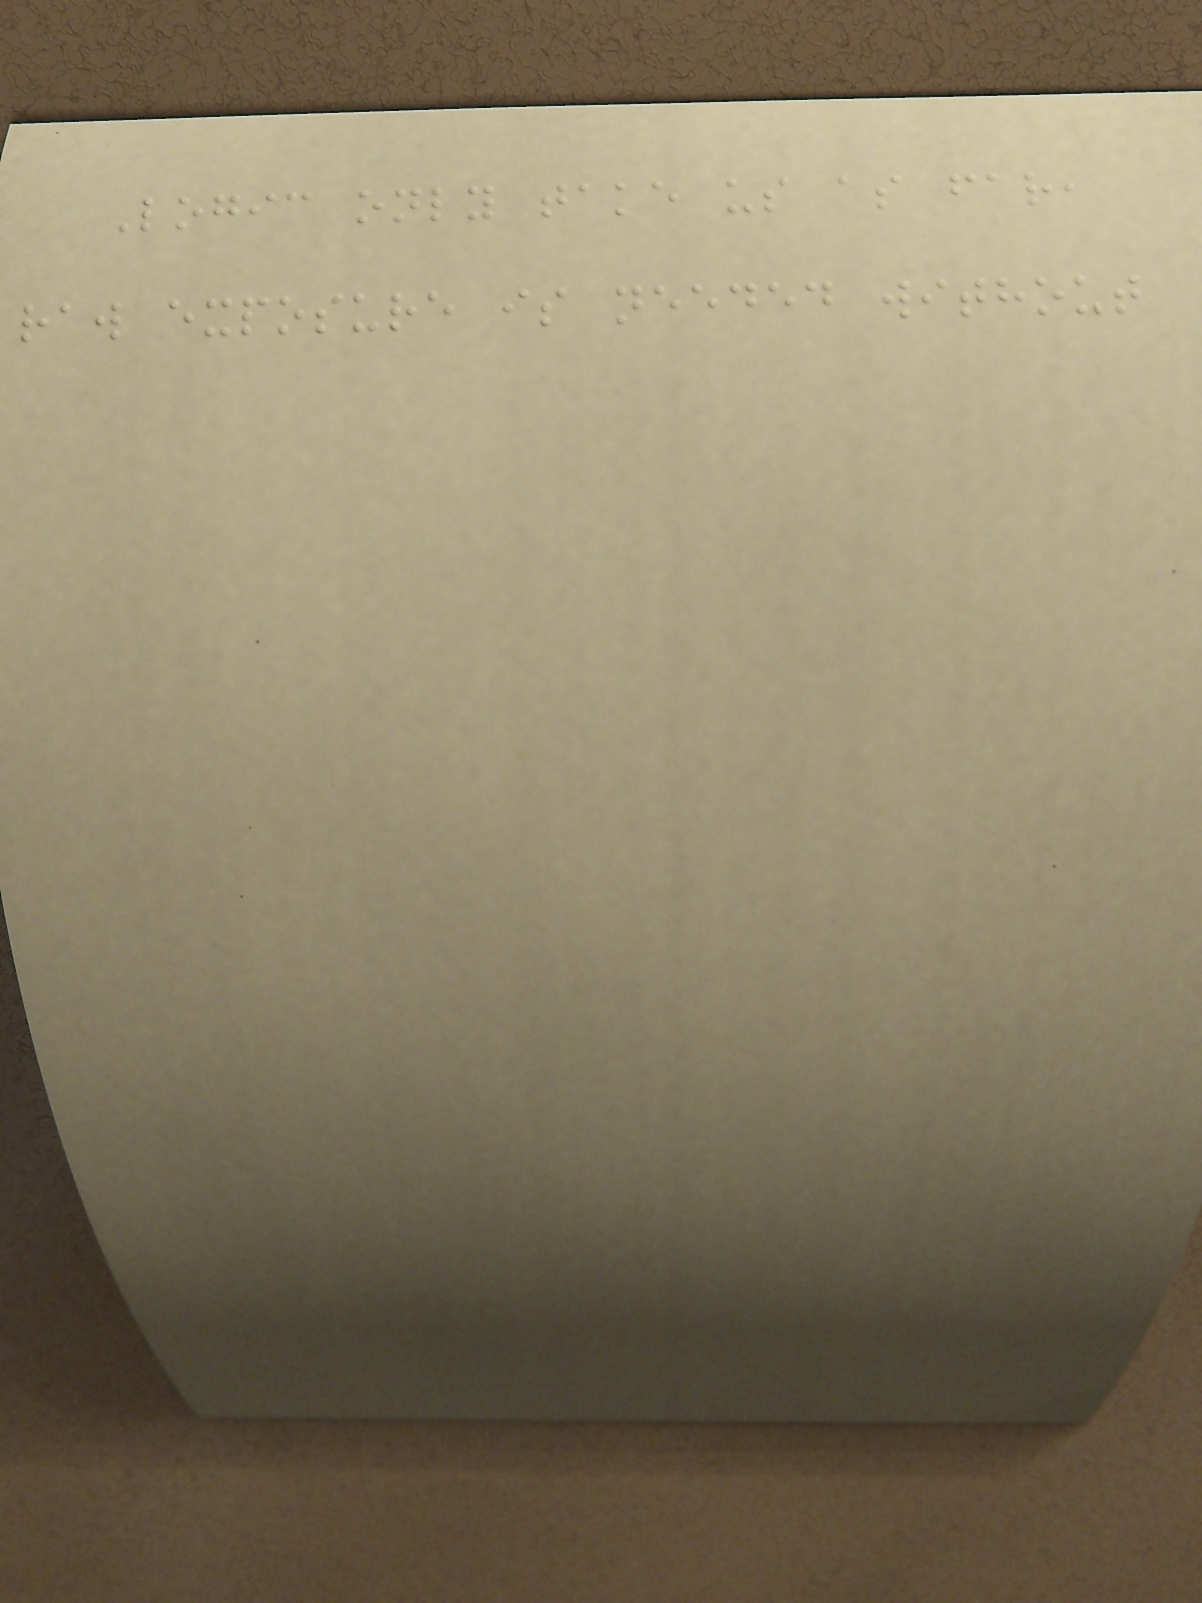Logic only take us as far,
raw exposure is needed without
